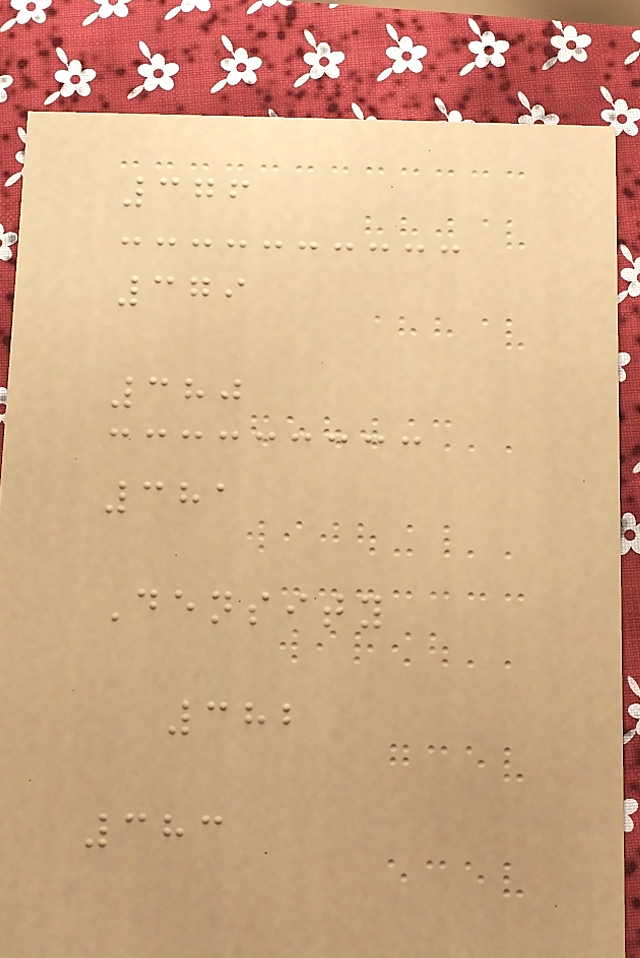376
379
380
381
Density
382
383
